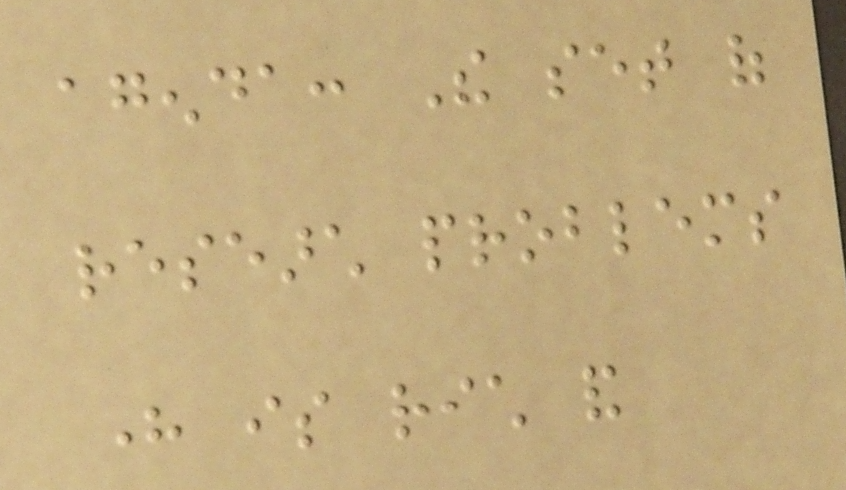agenda: The set of
research problems
here is rich and
